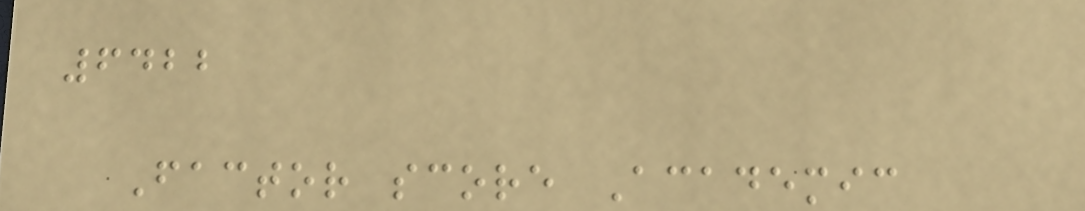6422
Factor score Academic
